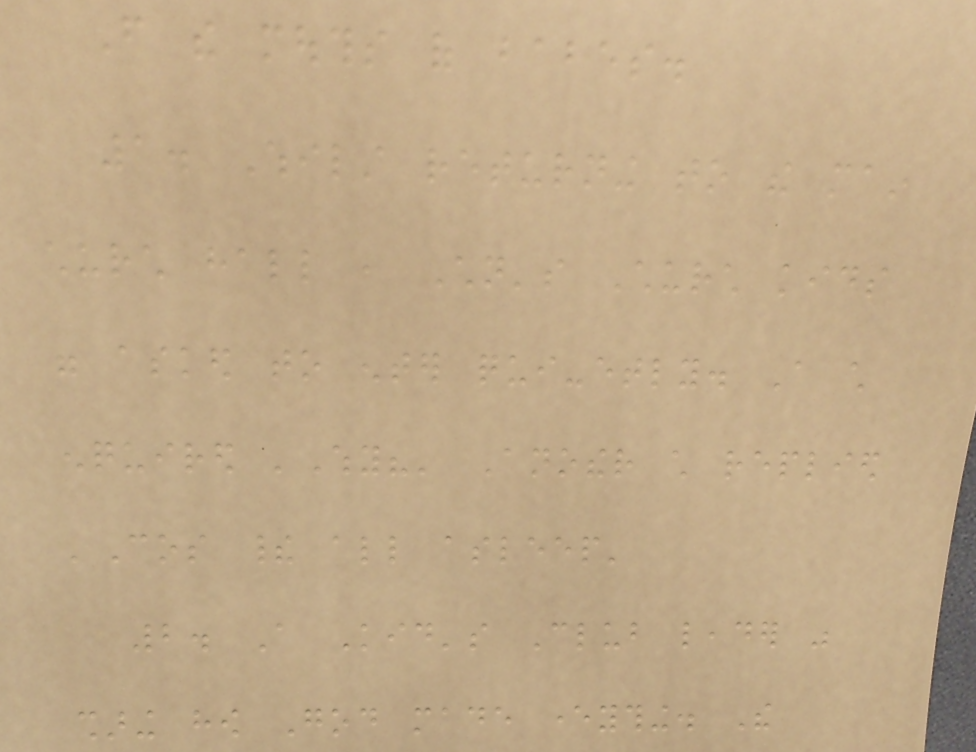From the mouths of babes.
1. Whilst returning to the main
church hall , Children's Church kids
were asked to enter qui-etly. A child
enquired 'Why?' Another child replied
'Cos their all asleep'
2. A Kid's Club leader was
sharing how God made everything. The
